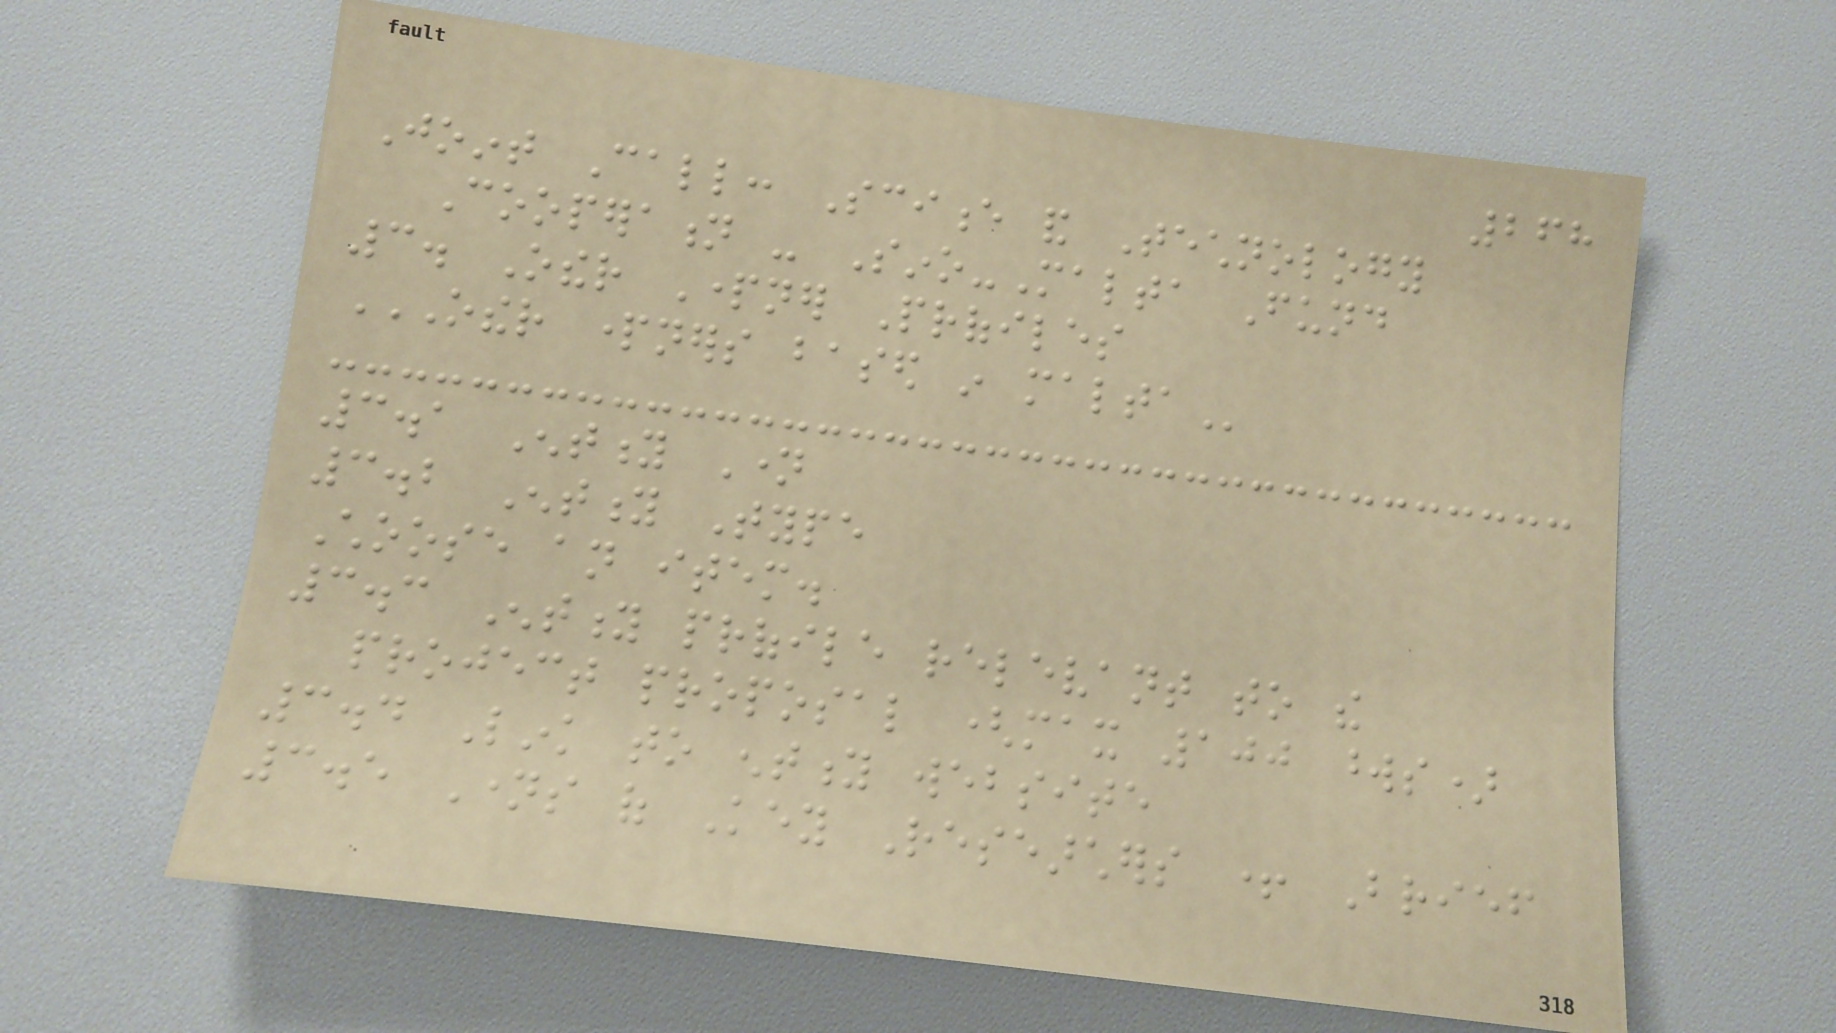268
Joint Call: Science and Technology
Cooperation - Sino-Malta Fund
3. Other Partner Profiles
OTHER PARTNERS BASED IN MALTA
3.1 Entity Name
3.2 Entity Type
Choose an item.
3.3 Entity profile relevant to the
project proposal (max 100 words)
3.4 Link to entity website
3.5 Names of Key Researchers + Brief
